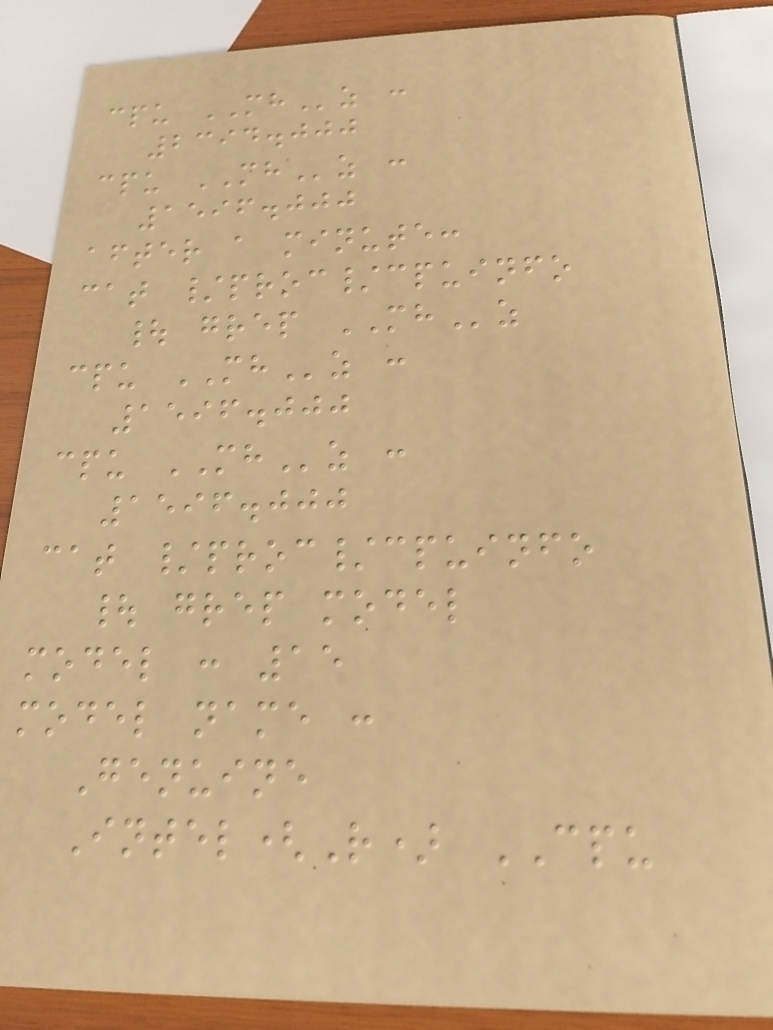cpu MHz :
2394.000
cpu MHz :
1596.000
after a minute:
cat /proc/cpuinfo
| grep MHz
cpu MHz :
1596.000
cpu MHz :
1596.000
cat /proc/cpuinfo
| grep model
model : 15
model name :
Genuine
Intel(R) CPU
